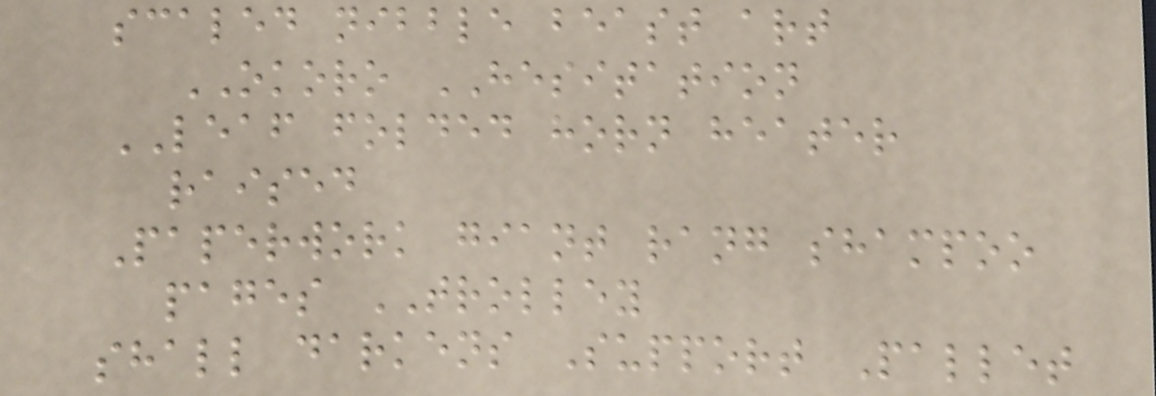scaled nibble beast art
OKORO HESITATION
LEAF folded horn heater
raised
Paperwork giant rang shampoo
pages TROLLEY
shall darkens Support Pallet
